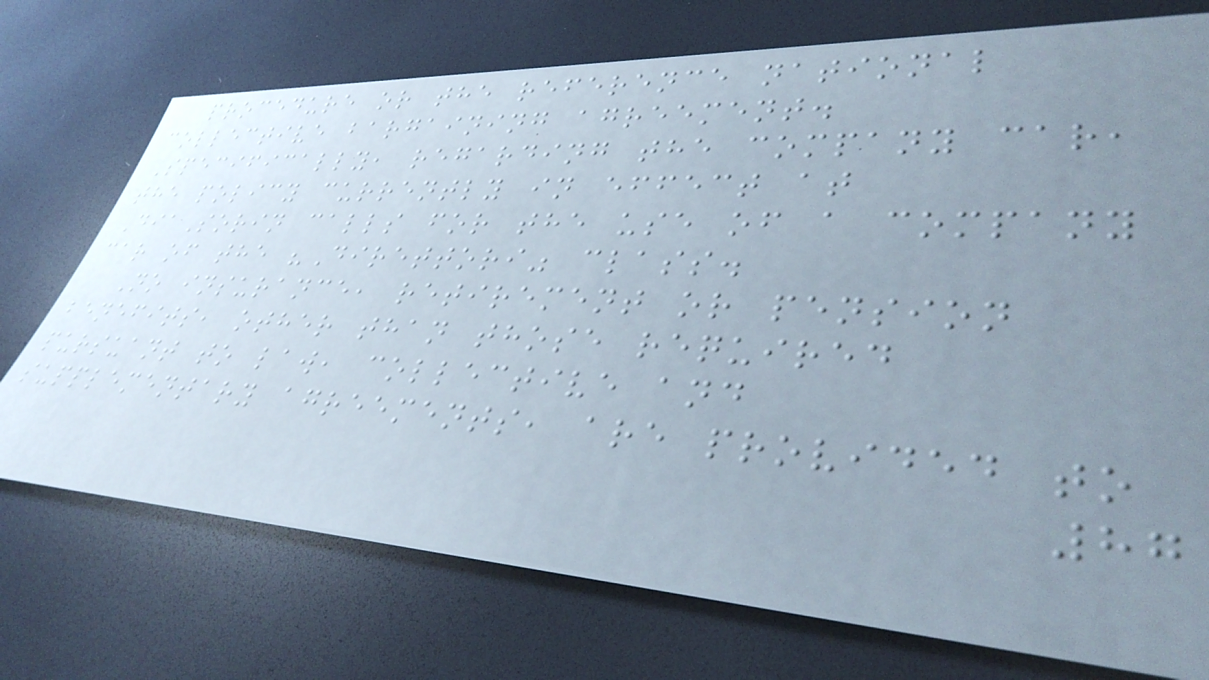procedure or the reference national
collective bargaining agreement.
Specifically, regarding the company car,
the policy currently in effect at
DiaSorin calls for the use of a company
car of the "Direttori" class.
No insurance, retirement or pension
benefits, other than those required
pursuant to law, collective and
supplementary agreements, are provided to
87
